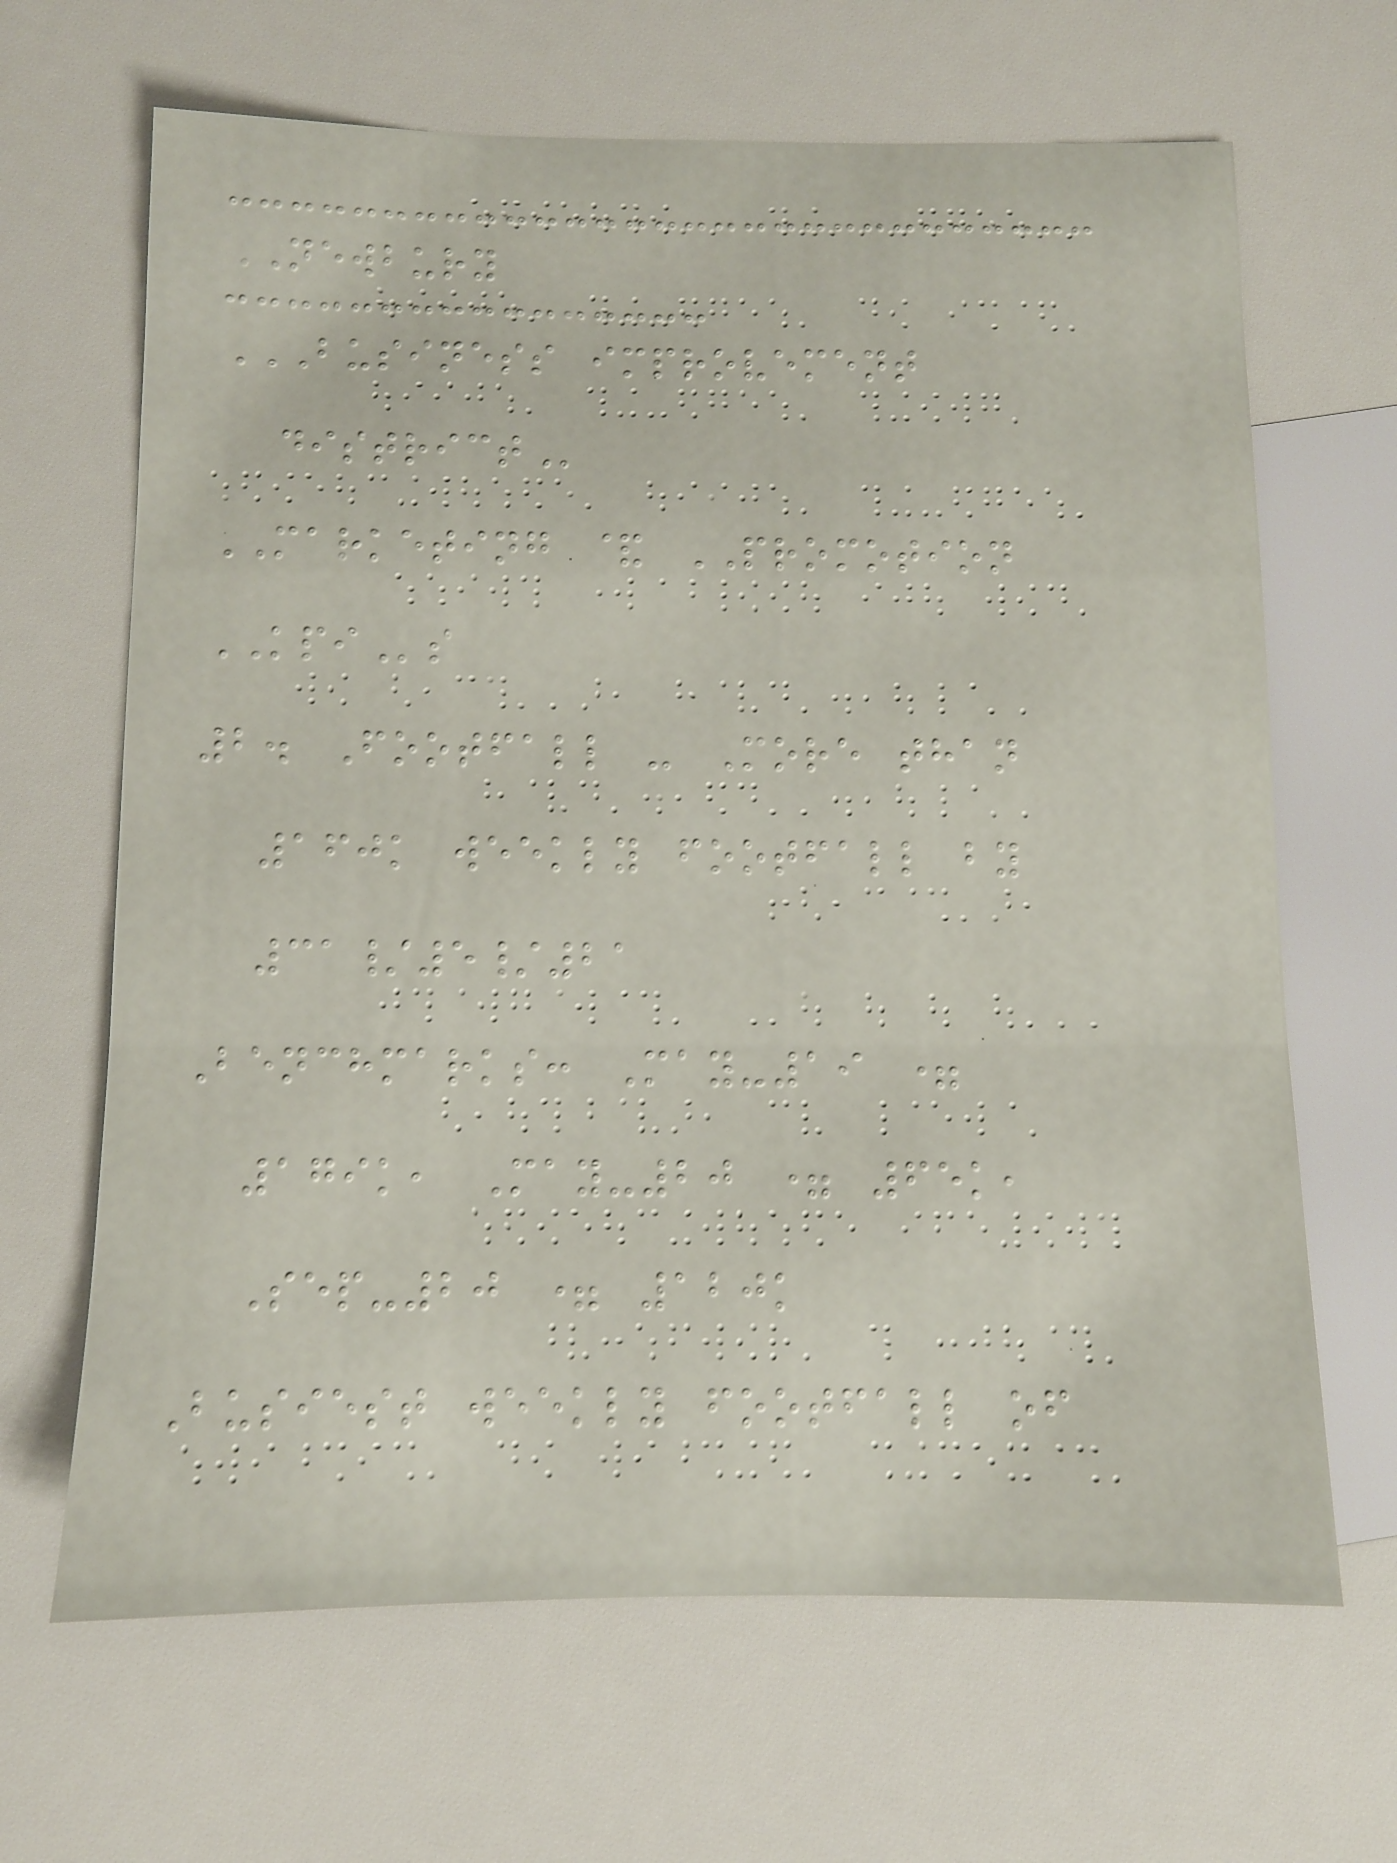NEWBURY
BUSINESS IMPROVEMENT
DISTRICT
MARKETING & PROMOTION
KPIs
2. Footfall - More than
160k weekly footfall by
31/5/21
Benchmarks: May-19 =
179k, May-20 = 65k,
Sep-20 = 120k
Busiest weekly footfall of
